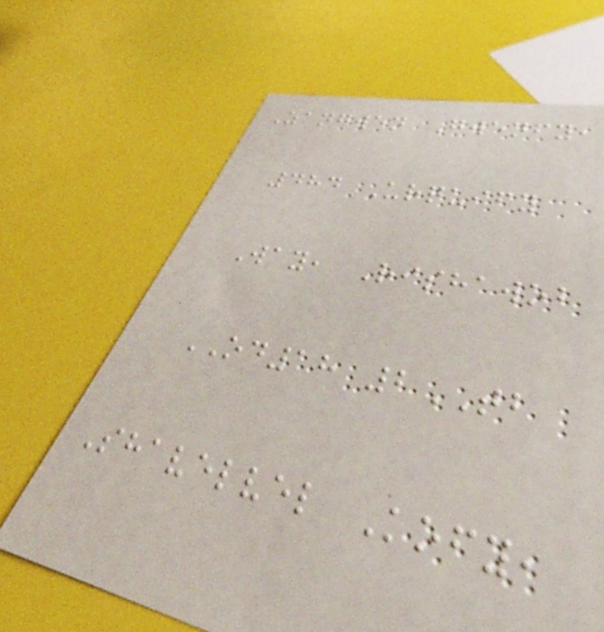Zangwen Gwenfy,
484 Urquify
Way, Rishawob
OD18 2TB
Shavelvel Kofy,
